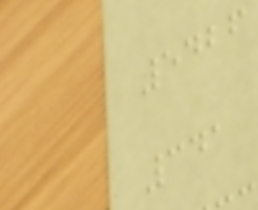5426
341
